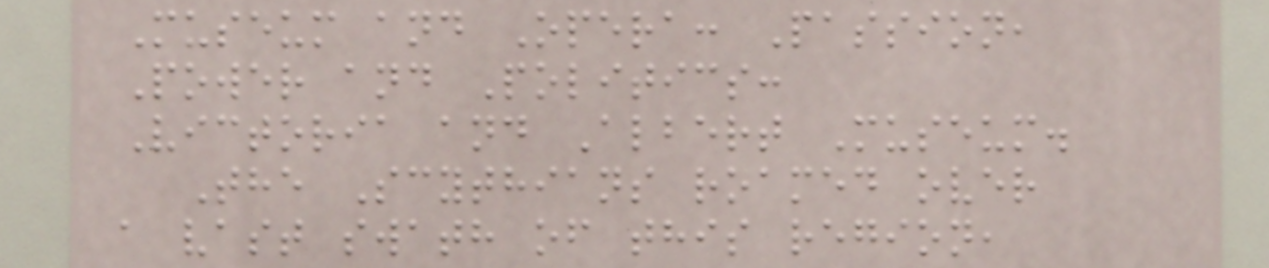Museum and Opera: Passion,
Power and Politics:
Victoria and Albert Museum.
The Scythians roamed over
a vast swath of this region,
